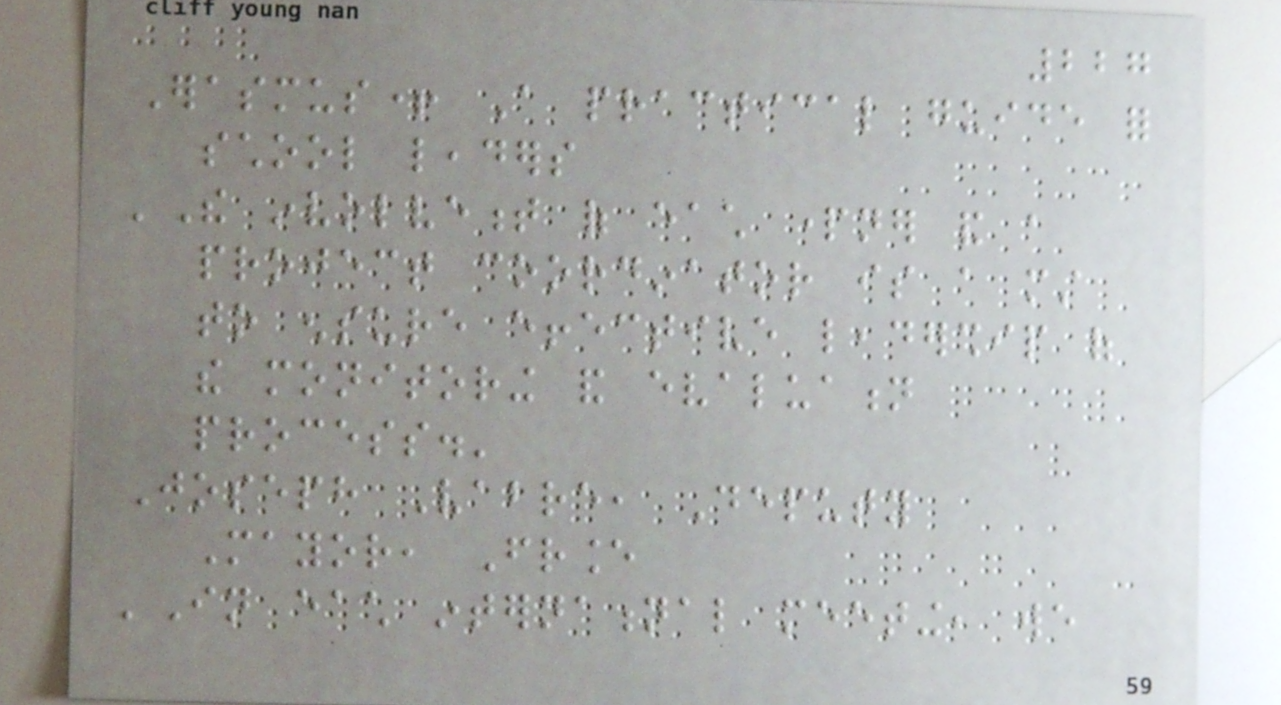227
Erasmus+ A practical guide for
school leaders
'The involvement of each partner and a
project coordinator is a must
to ensure effective leadership of
the monitoring and evaluation
process.'
Joseph Vabre, Deputy
Mayor, France
'In each international meeting, we
